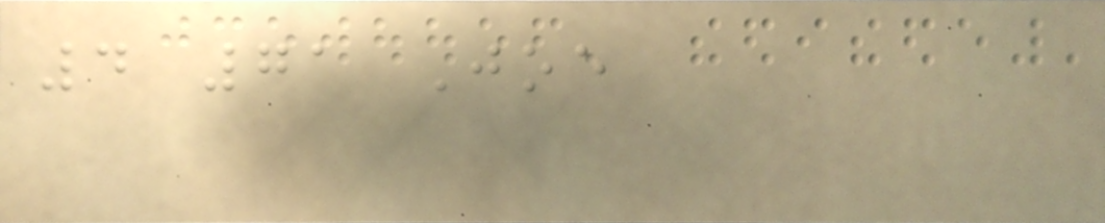4 71 Joe
